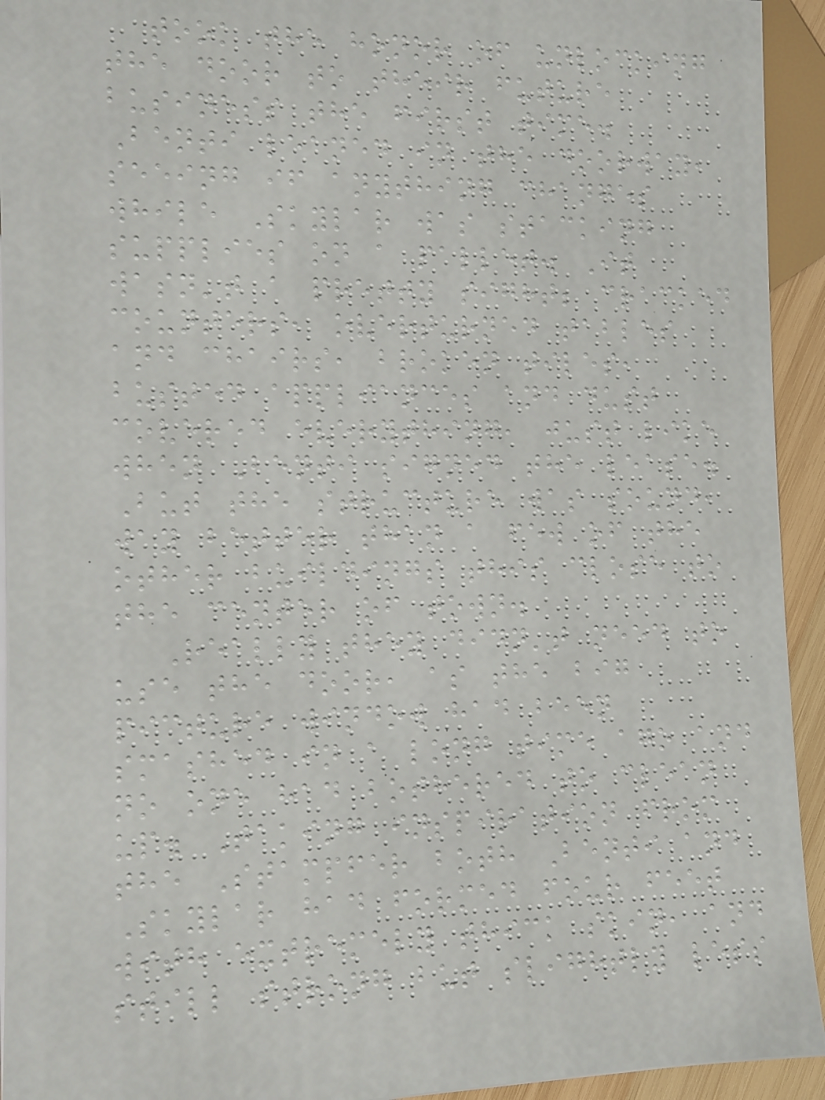took the honor of unlocking
the door to their future
business the first time.
Benti leaned in the doorway,
seeing if anything changes
while Skylar was stacking
supplies on a pallet. It
wasn't a pretty sight; cracked
counters, overturned tables
and chairs, broken tiles,
busted appliances and dust
covered everything, just like
when Benti signed the lease.
But the structure was sound,
way better than a few of the
other buildings this close to
the center of town.
Really they didn't need to
use the door, as the big
picture window had been
smashed in a long time ago and
no one had bothered to clean
up. Taking inspiration from
the Stampfer both Benti and
Skylar had formed four feet
with extremely thick skin, and
still strong but slightly less
